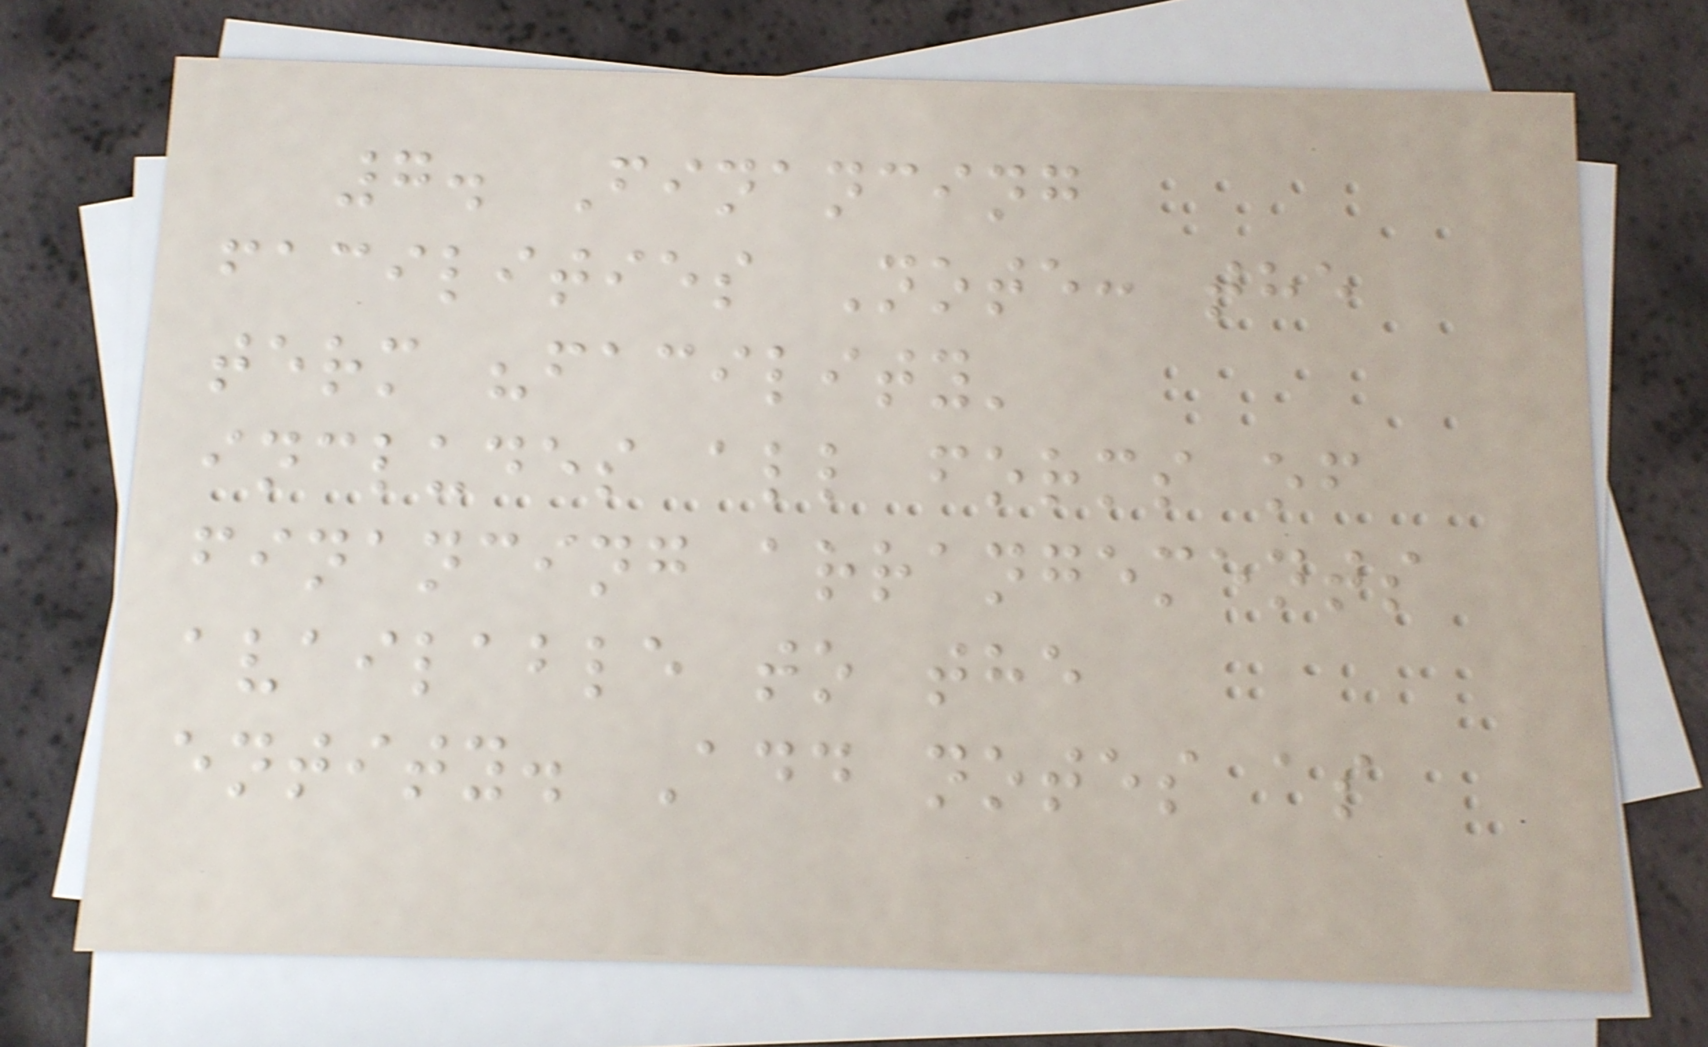7. Financing
facilities Note: the
term "facility'
includes all forms of
financing arrangements
available to the
entity. Add notes as
